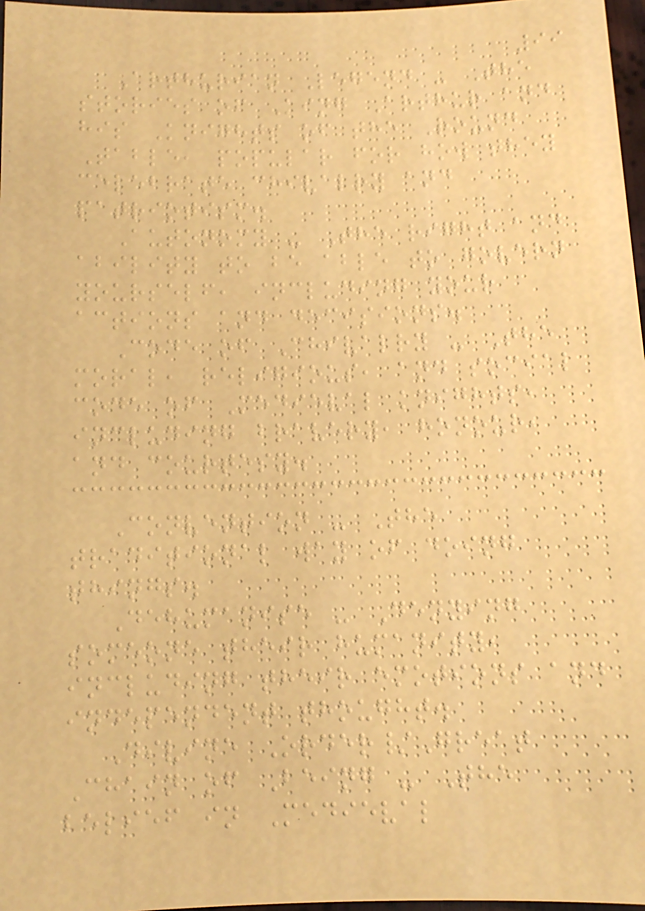99
Arthurian Legend - The
stories of King Arthur and
his Knights of the Round
Table, popular for how they
celebrate chivalry and
patriotism.
Autonomy - The right and
ability to be able to govern
yourself, including your
actions and decisions.
Code of Chivalry - The
moral, religious, and social
code of Medieval knights,
including bravery, honour,
and courtesy.
Convention - The
traditional way of doing
things.
Dehumanise - Denying
someone their humanity,
including their emotions and
independent thought.
Divine Order/Great
Chain of Being - The
belief in Medieval
